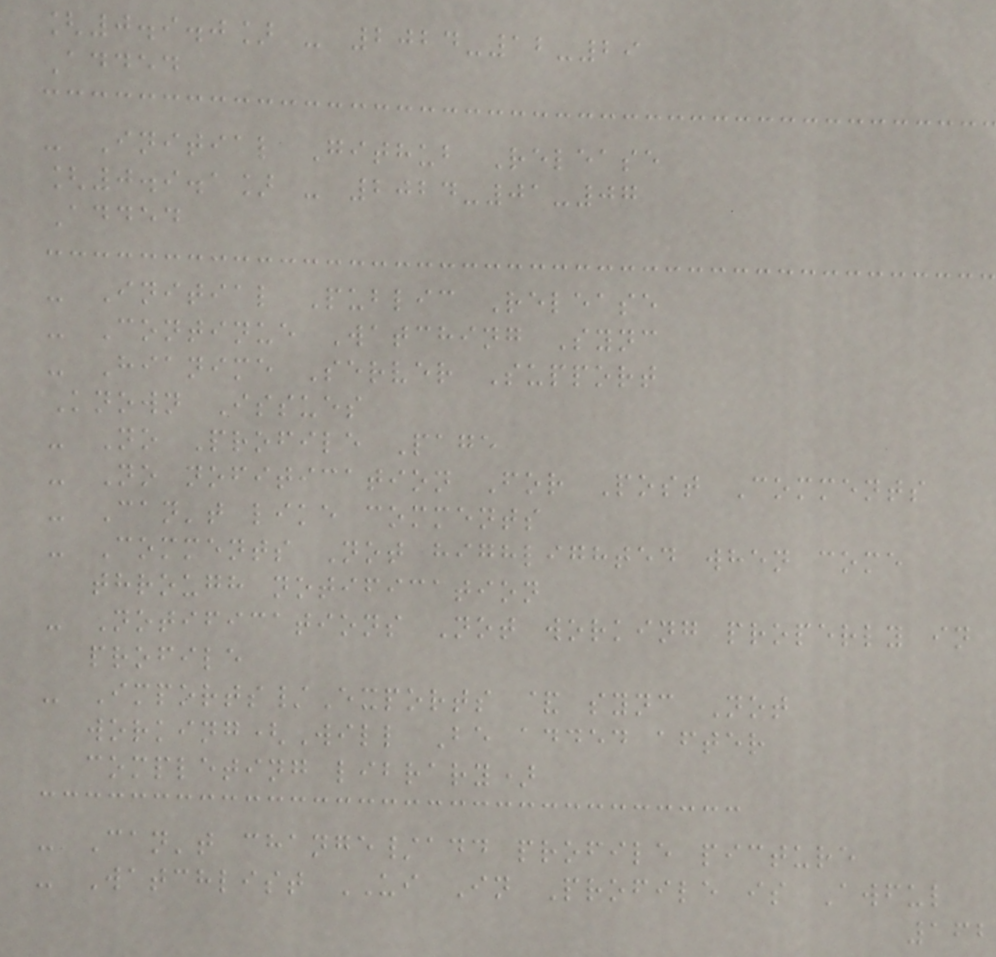[0.9.0] - 2024-12-29
Added
- Initial Github Release
[0.9.1] - 2024-01-07
Added
- Initial Public Release
- Continue Watching Sync
- Hianime Server Support
Known Issues
- No Profile Page
- No nofitication For Post Comments
- Can't like comments
- Comments Not highlighted when come
through notification
- Notifications Not working properly in
profile
- Imports/Exports & sync Not
working(Will Be added after
completing library)
- Can't change/add profile picture
- Watchlist UI In Profile is Awful
162
